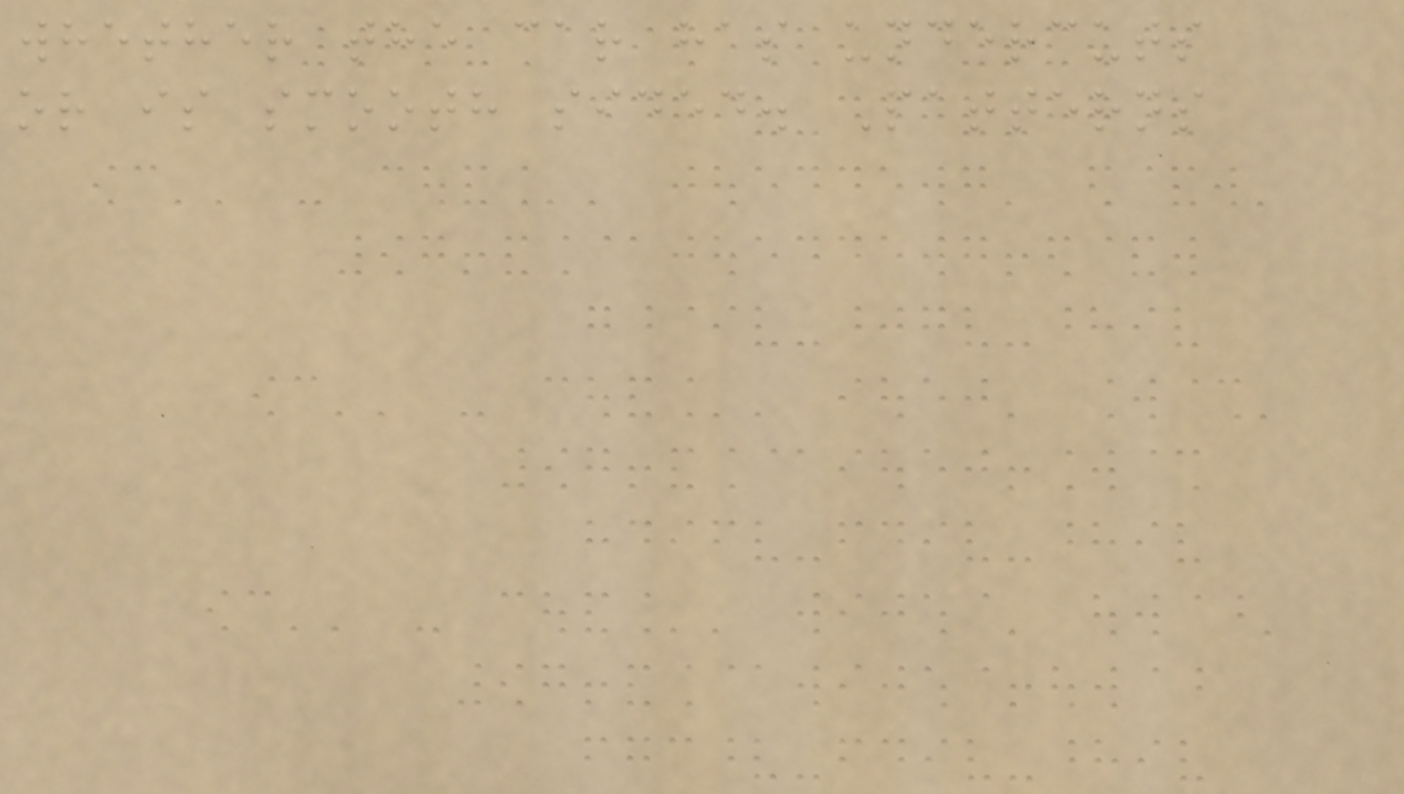whether the car has undercuts
or is smooth sided. Patterns
